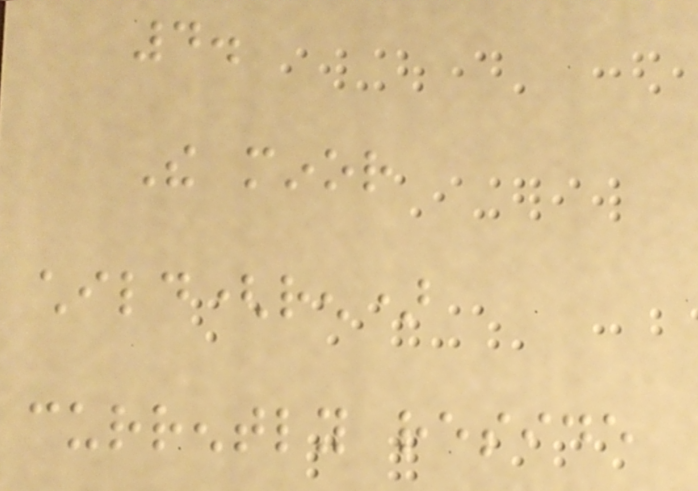4.
The minor
child(ren)
currently reside
